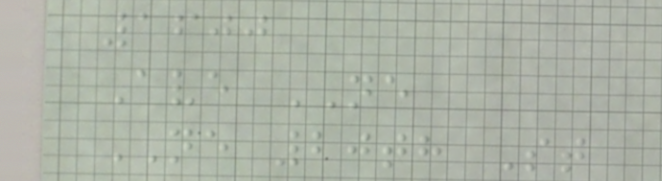1600
Ave NE
NE 20th St
